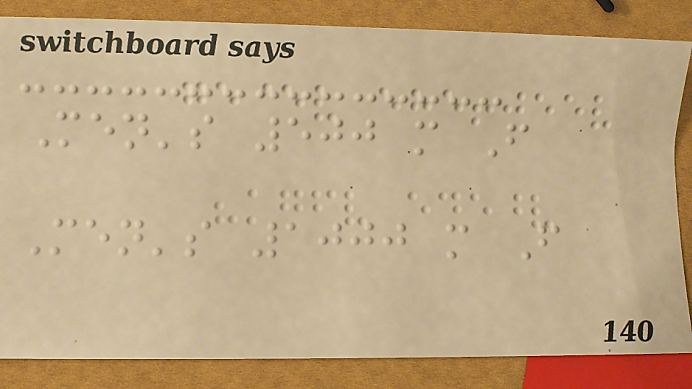Men's 500 m F
Men's 1000 m F
